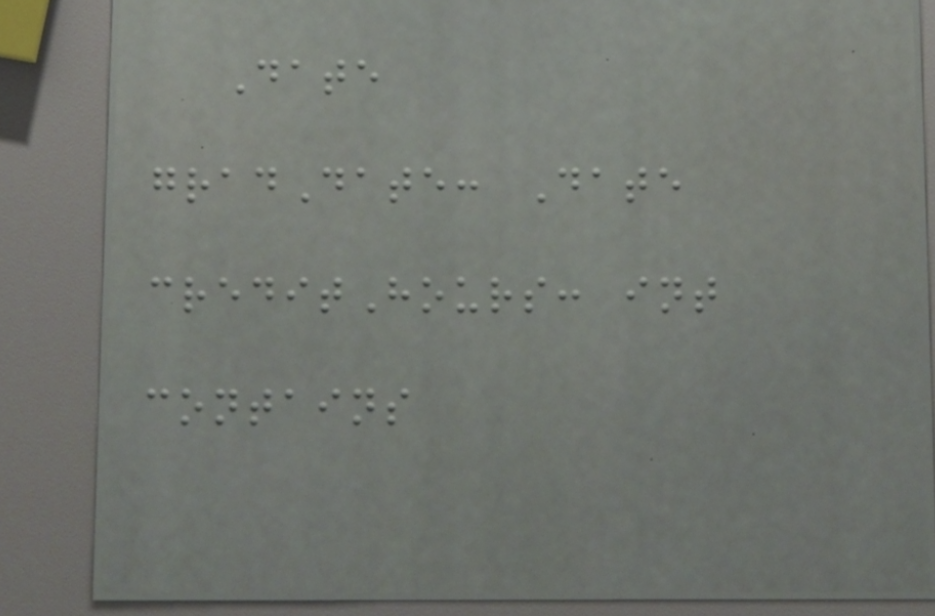Date
gradDate: Date
creditHours: int
contains
